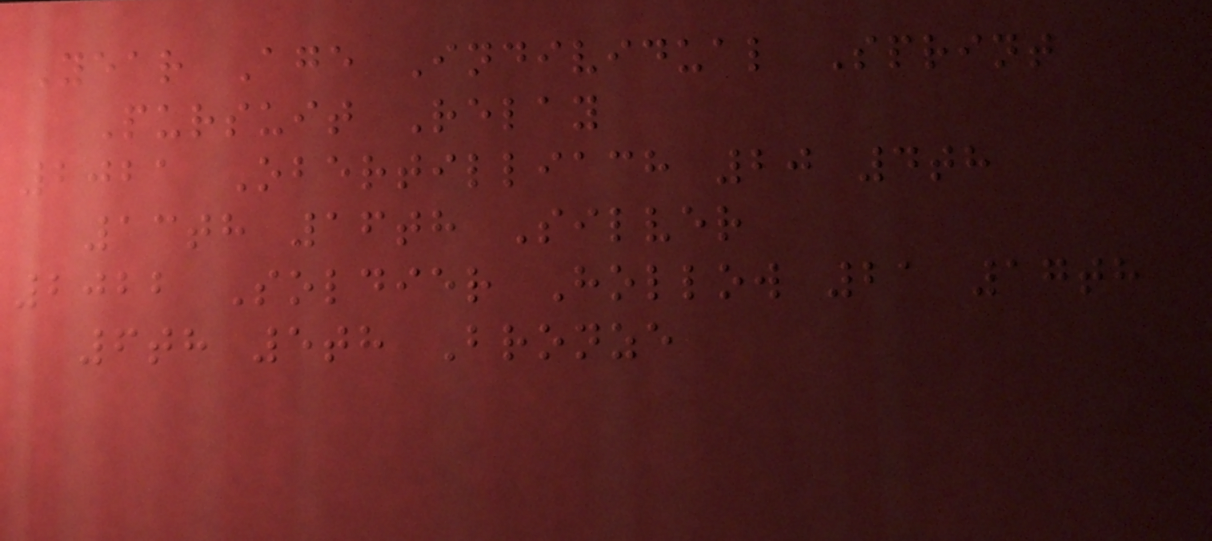Year Age Individual Sprint
Pursuit Relay
2021 Obertilliach 20 4th
13th 16th Silver
2022 Soldier Hollow 21 17th
6th 5th Bronze
